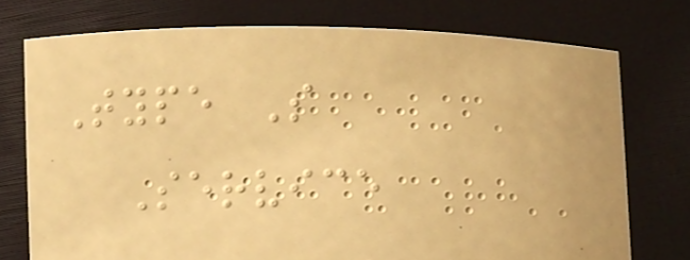Type S
Service
